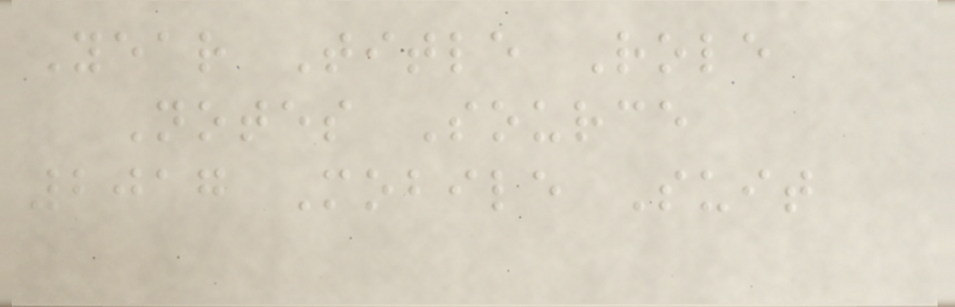Year Title Role
Notes Source
2017 Mobile Suit
